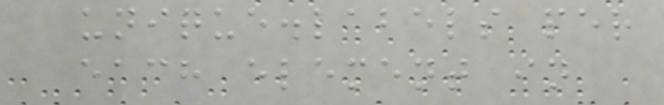unique.labels per
each element in
